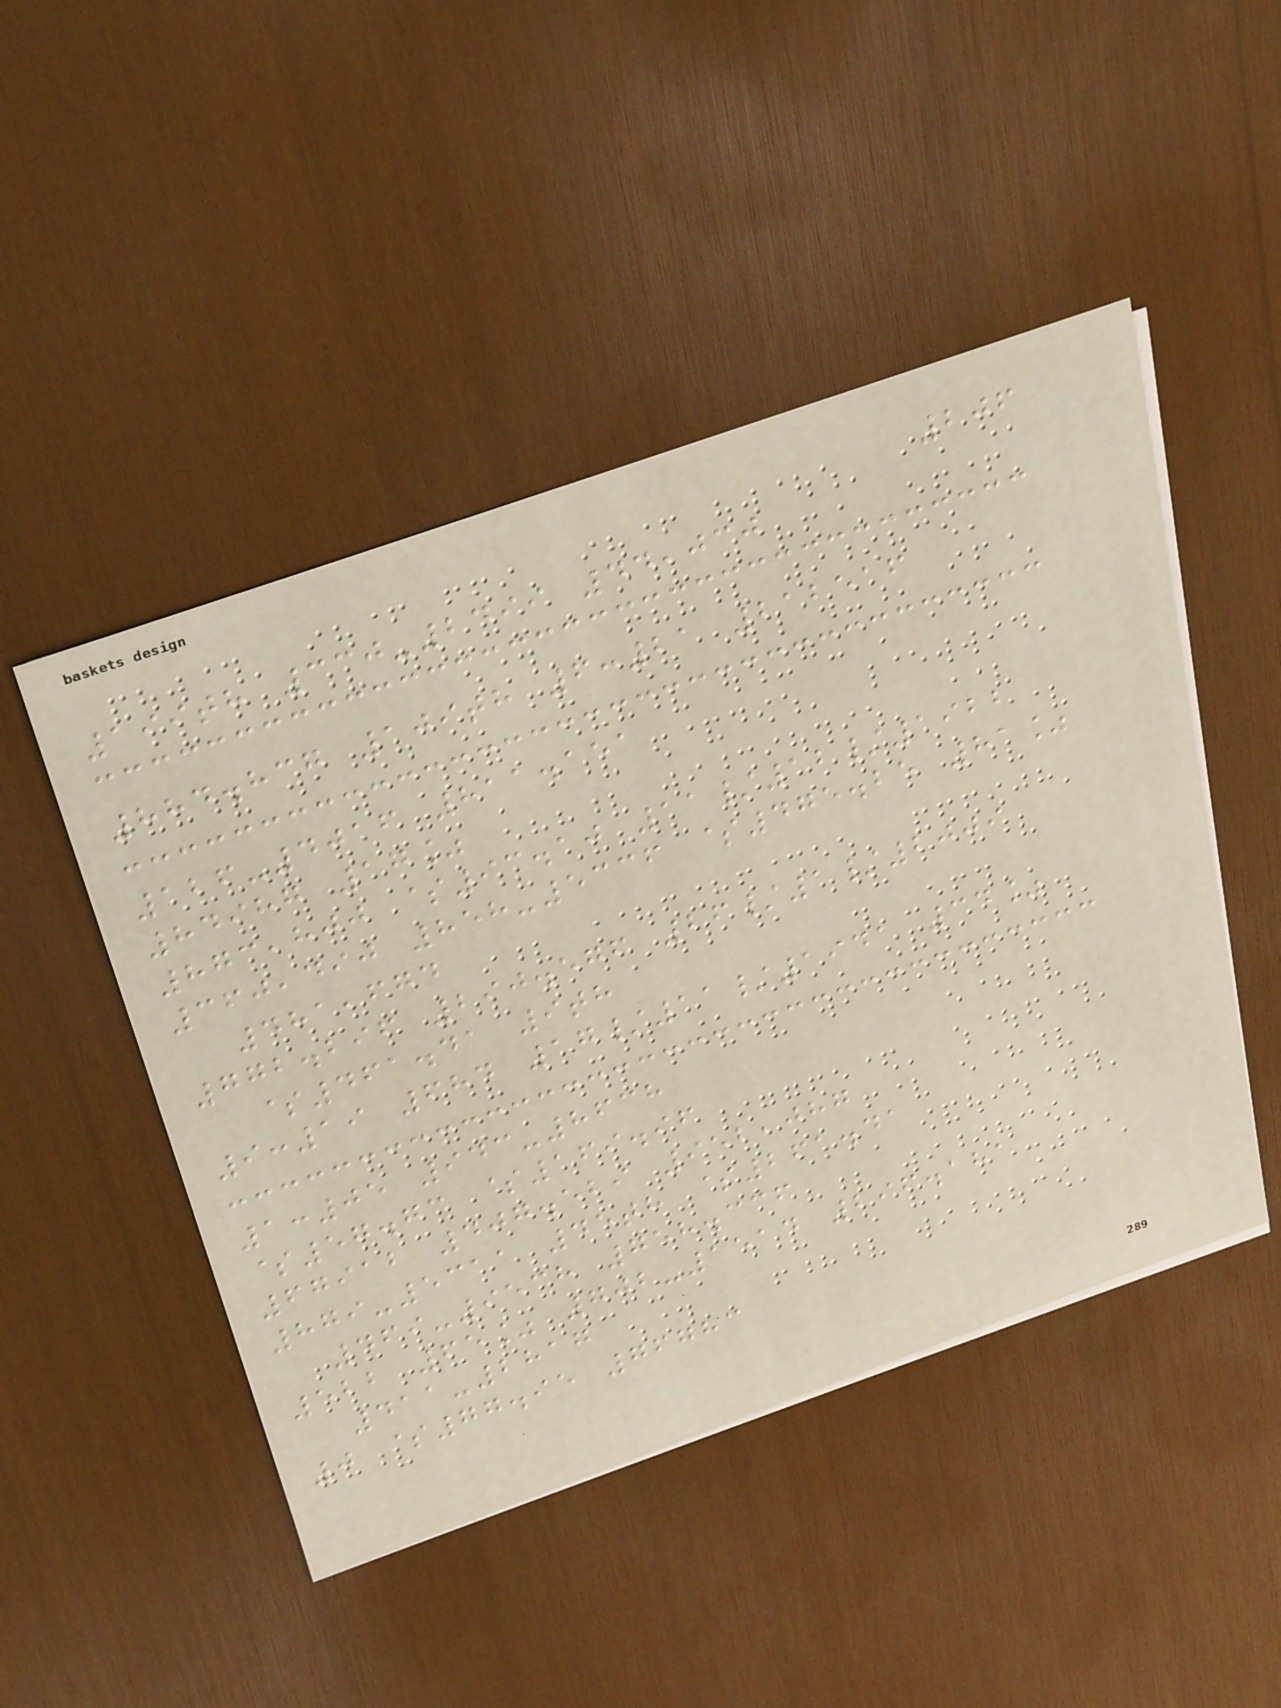206
199th 330-2499 44,030
884.837 109th 6:21 212516
126-4016 811.151
84987 17%
873,800 $93.10 11/12/1922
360,490 858-5336 $475.25 81%
481,674
772.296 290.576 26/1/2009
$461.41 9th
9:19 684 17/11/1941 34%
1:05 943-8638
$57.73 $169.96
67912 407.529 952,087
879-5311 45th $261.41
469-9538 758.336
522 65% 702-1514 296.181
411-2817
0 $77.95 76783
